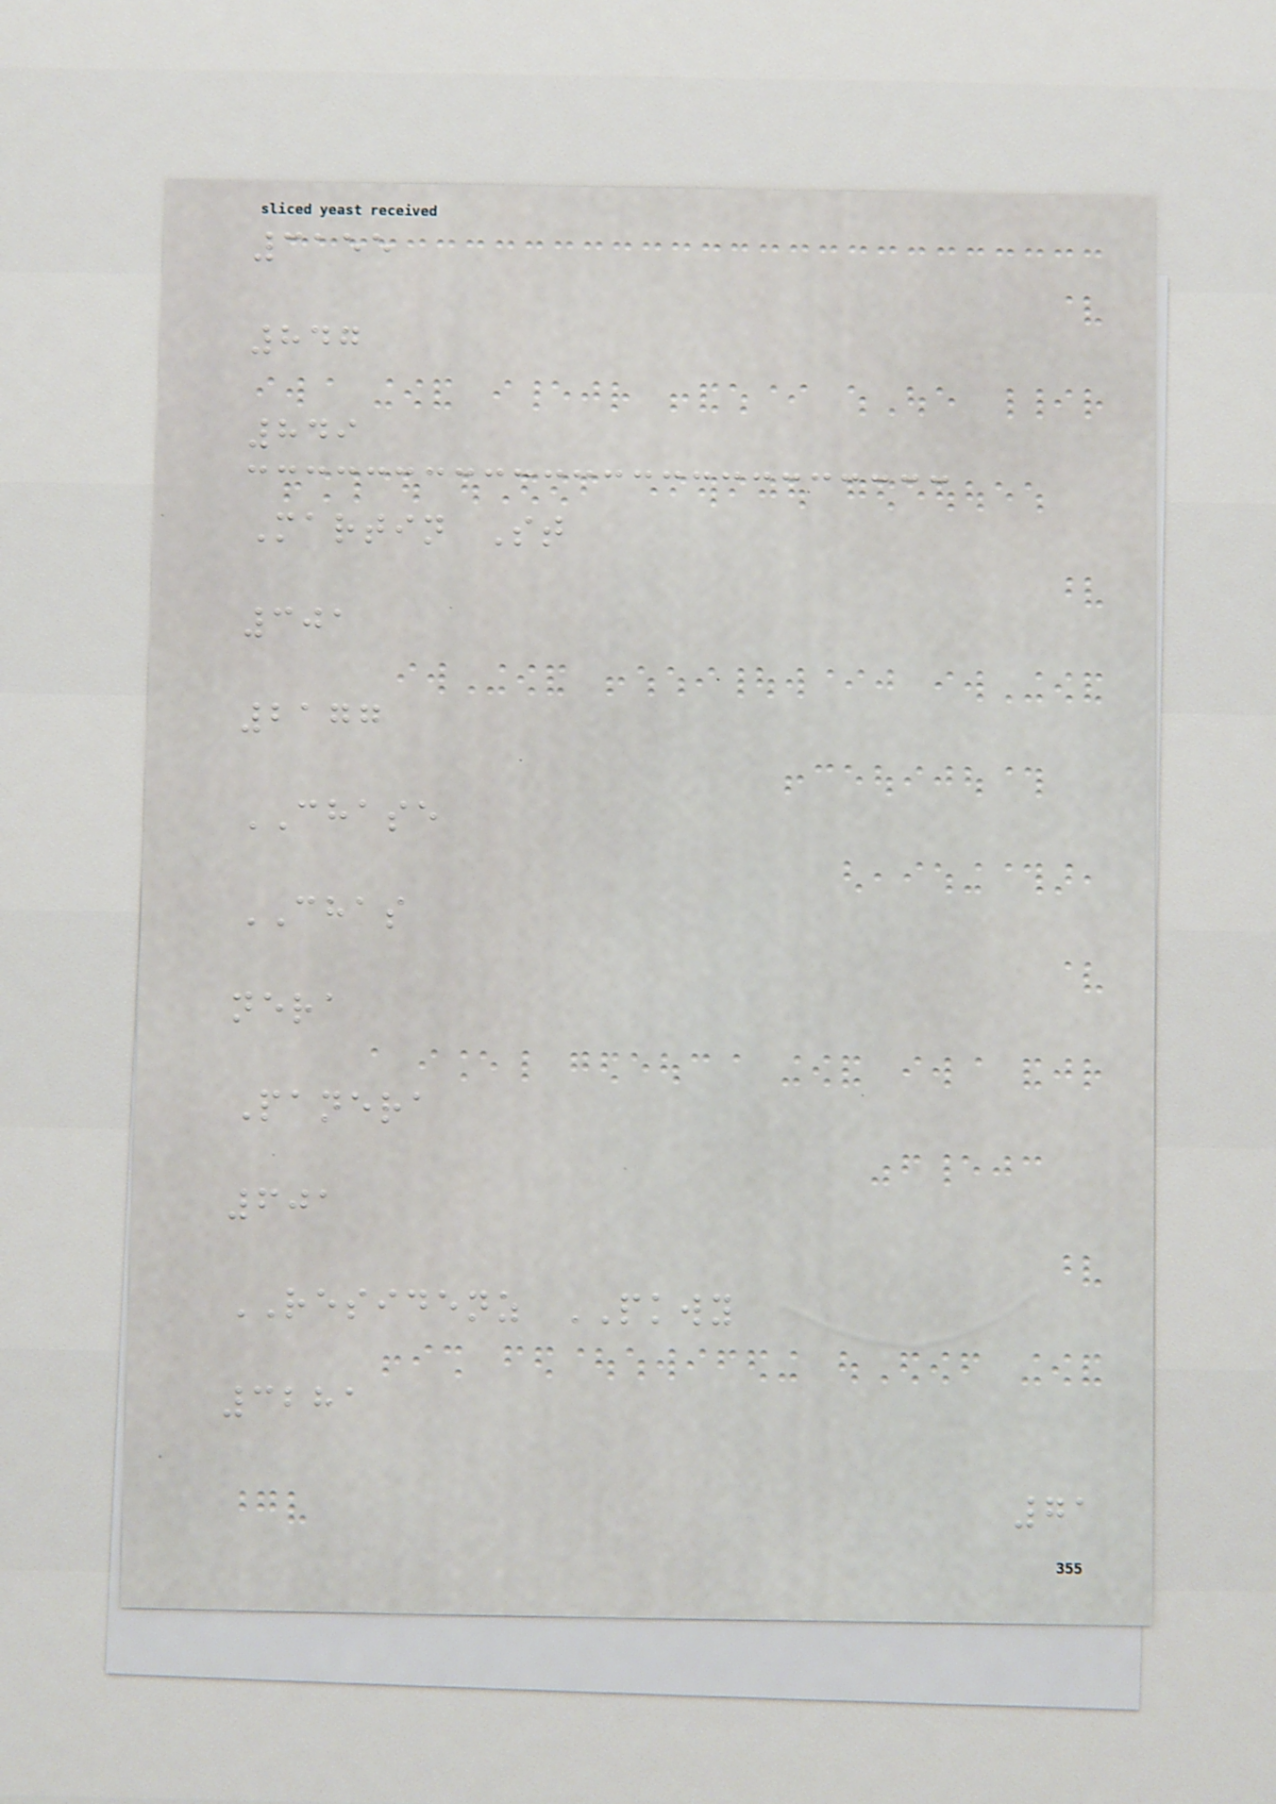3155
847
849
Martin St
301
2177
CHASE
CHAS
nera
Panera
601
RESIDENZ PKWY
3281
71
